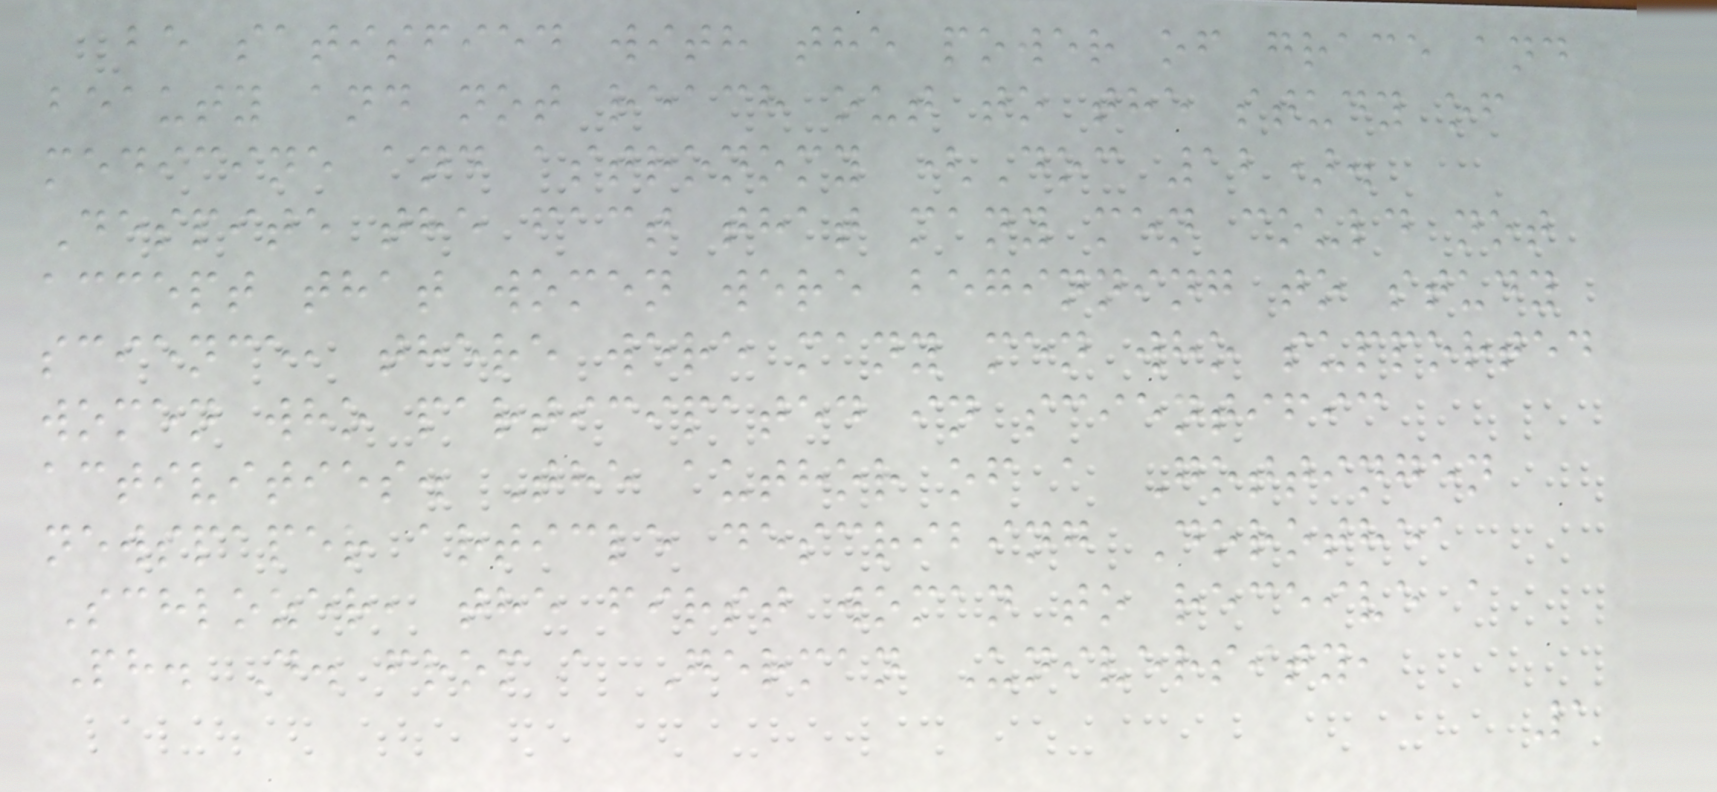be satisfied with the power of grace and
beauty and not reach out to the study of
medicine and astronomy (Doc 12).
Despite the fact that many men could not
accept that women were beginning to study
science, there were many men who supported
women who participated in scientific
activities. The author of a Gottingen
newspaper article describing Dorothea
Schlozer, the first woman to receive a
Ph. D. from a German University,
1
